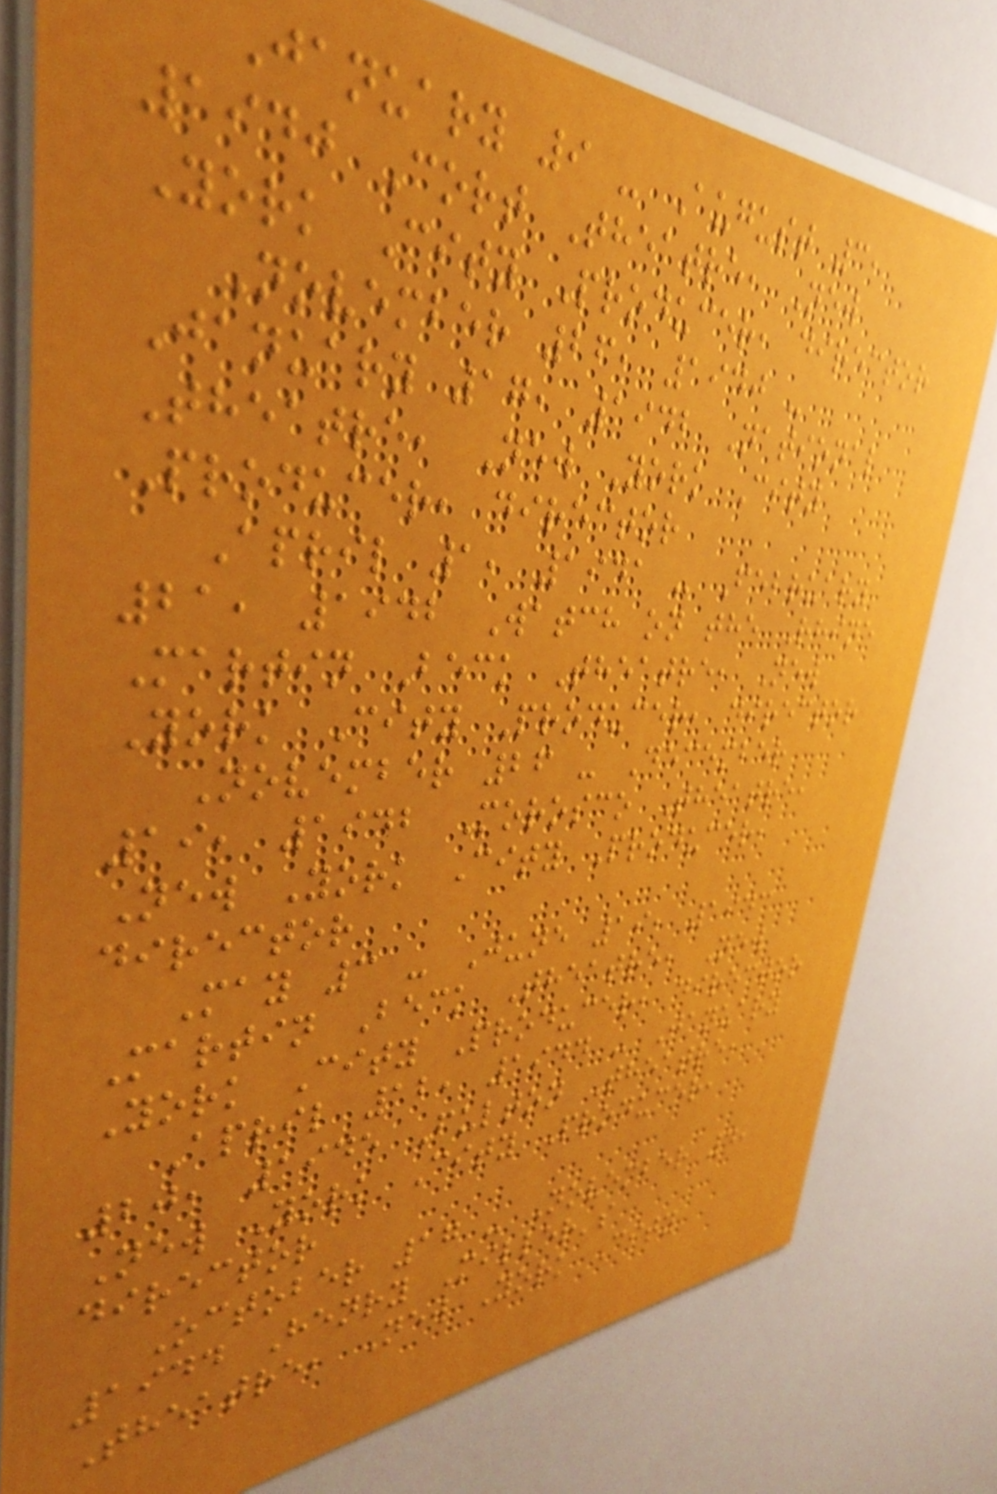January 9 - August 3,
1940 Cort Theatre, New
York City Producer, director
November 26, 1940 -
January 17, 1942 National
Theatre, New York City
Producer, director
April 1, 1941 - February
21, 1942 Watch on the Rhine
Martin Beck Theatre, New
York City Producer, director
November 26 - December
19, 1942 Morosco Theatre,
New York City Producer,
director
May 3 - June 19, 1943
Martin Beck Theatre, New
York City Producer, director
April 12, 1944 - January
20, 1945 Fulton Theatre,
New York City Producer,
director
October 17 - November 4,
1944 Henry Miller's
Theatre, New York City
